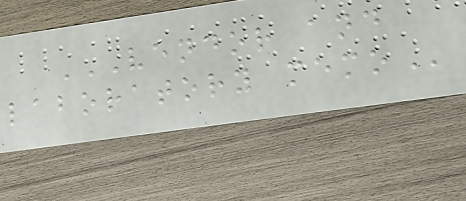VENDOR AND
LABORATORY MEMO
